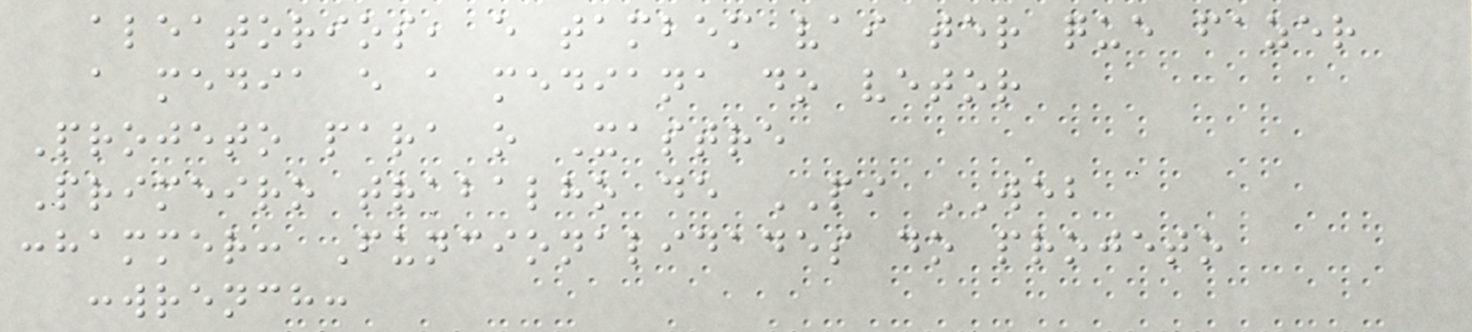aleatorios, e tambem vai ter que fazer
a media e a mediana do vetor
Projeto para o Xastre
Primeiro trabalho de PI WEB
:hammer: Funcionalidades do projeto
:wrench:
